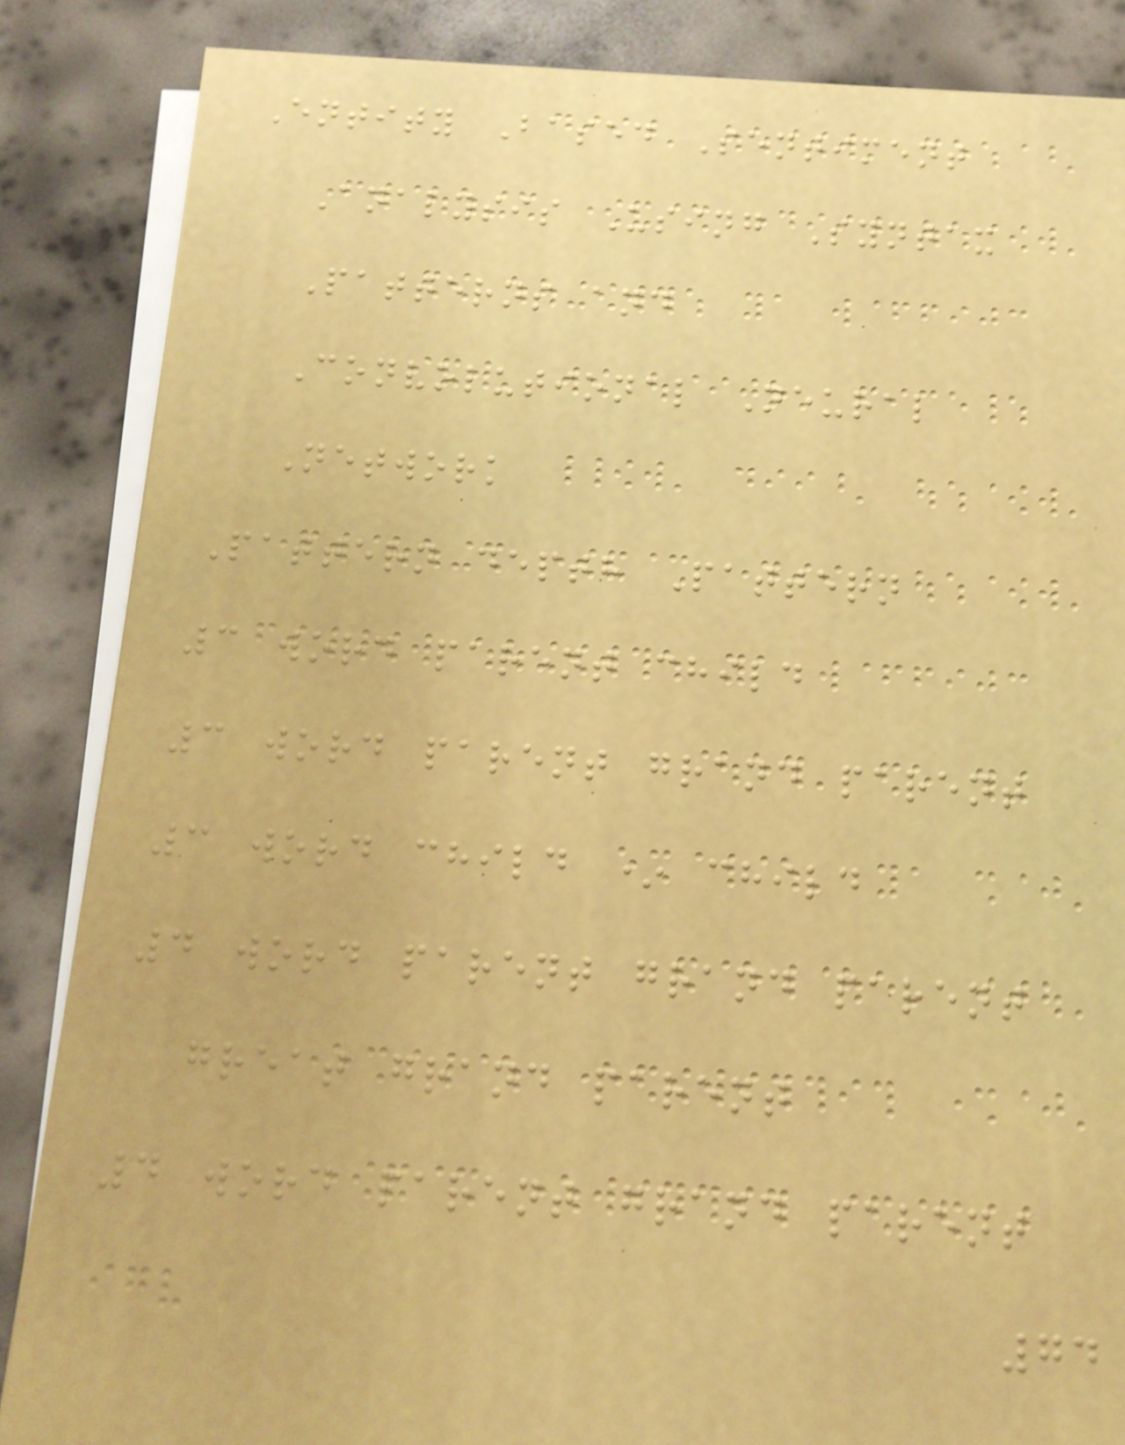Entity Based Sentiment
Analysis Using Syntax
Patterns and
Convolutional Neural
Network
Pattern depth Pattern
3 word parent child
3 word parent grand parent
3 word child * child
4 word parent grand parent
great grand parent
4 word parent grand parent
74
